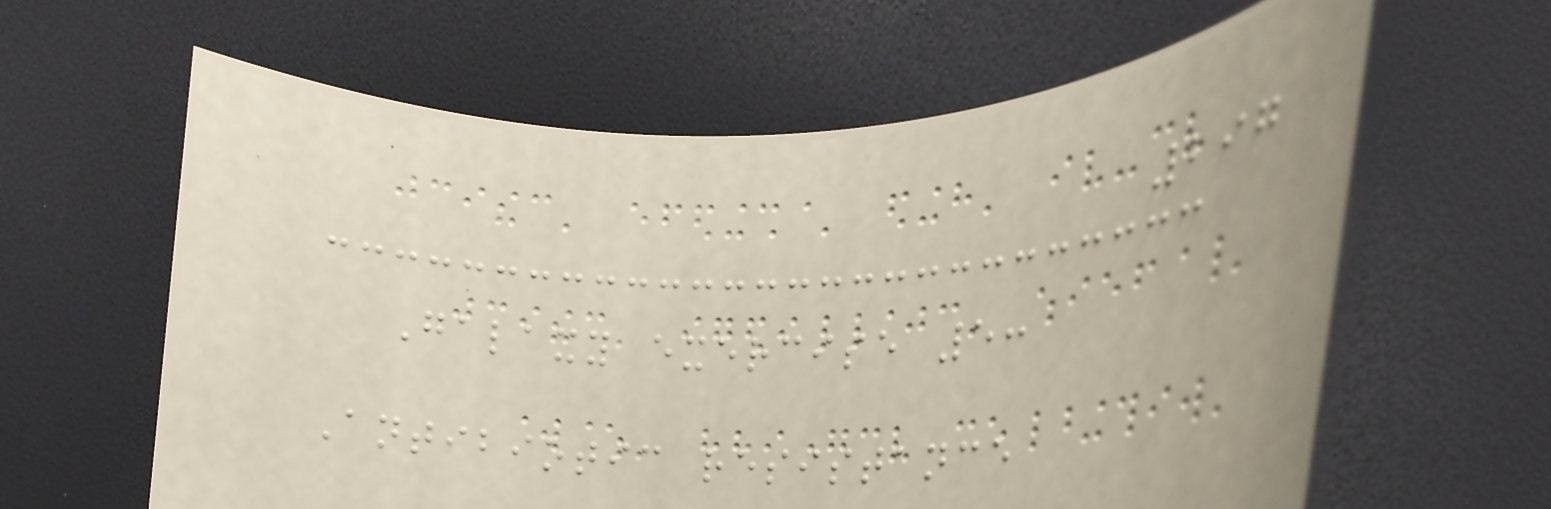297
Galaxy exercise 5:
Antibiotic resistance
